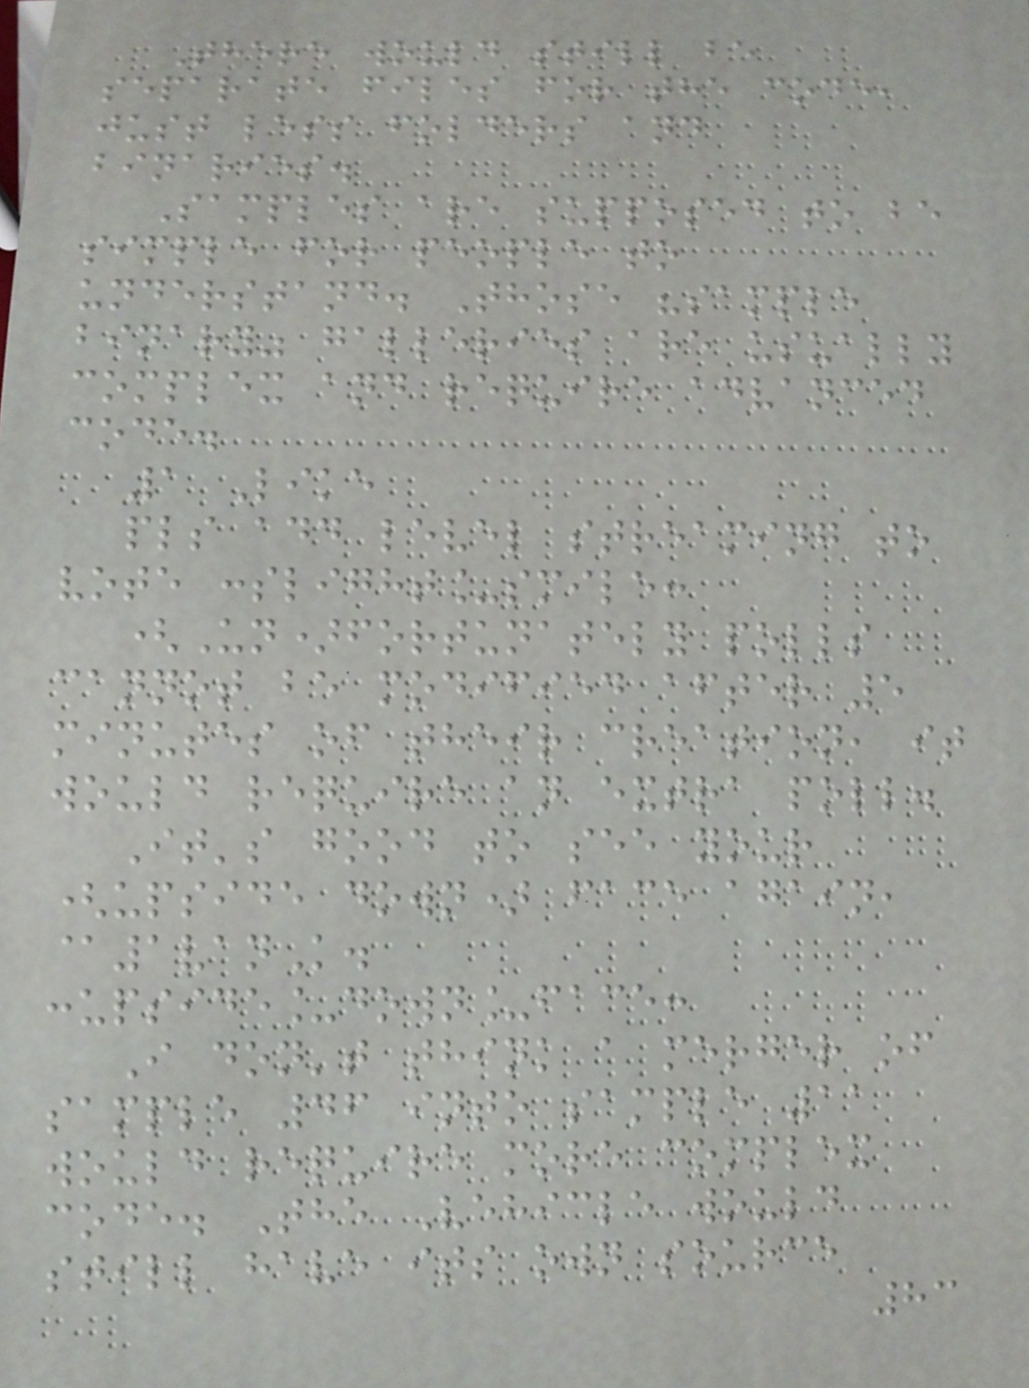There would still be
separate files for the code,
just less folders and
binaries.
Samples are supposed to be
simple for people to
understand. Those "sample
binary" galleries are usually
complex and require advanced
code.
1 Like
pls add level streaming to
vote :slight_smile:
(Un)fortunately polls
cannot be modified after 5
minutes of their creation, it
would require an extra poll.
It's good to see your
(upside down) face again,
@1vanK.
:upside_down_face:
I don't think a merger of
sample 46 into sample 11
would require more complex
code. The Vehicle would
still have its own source
83
